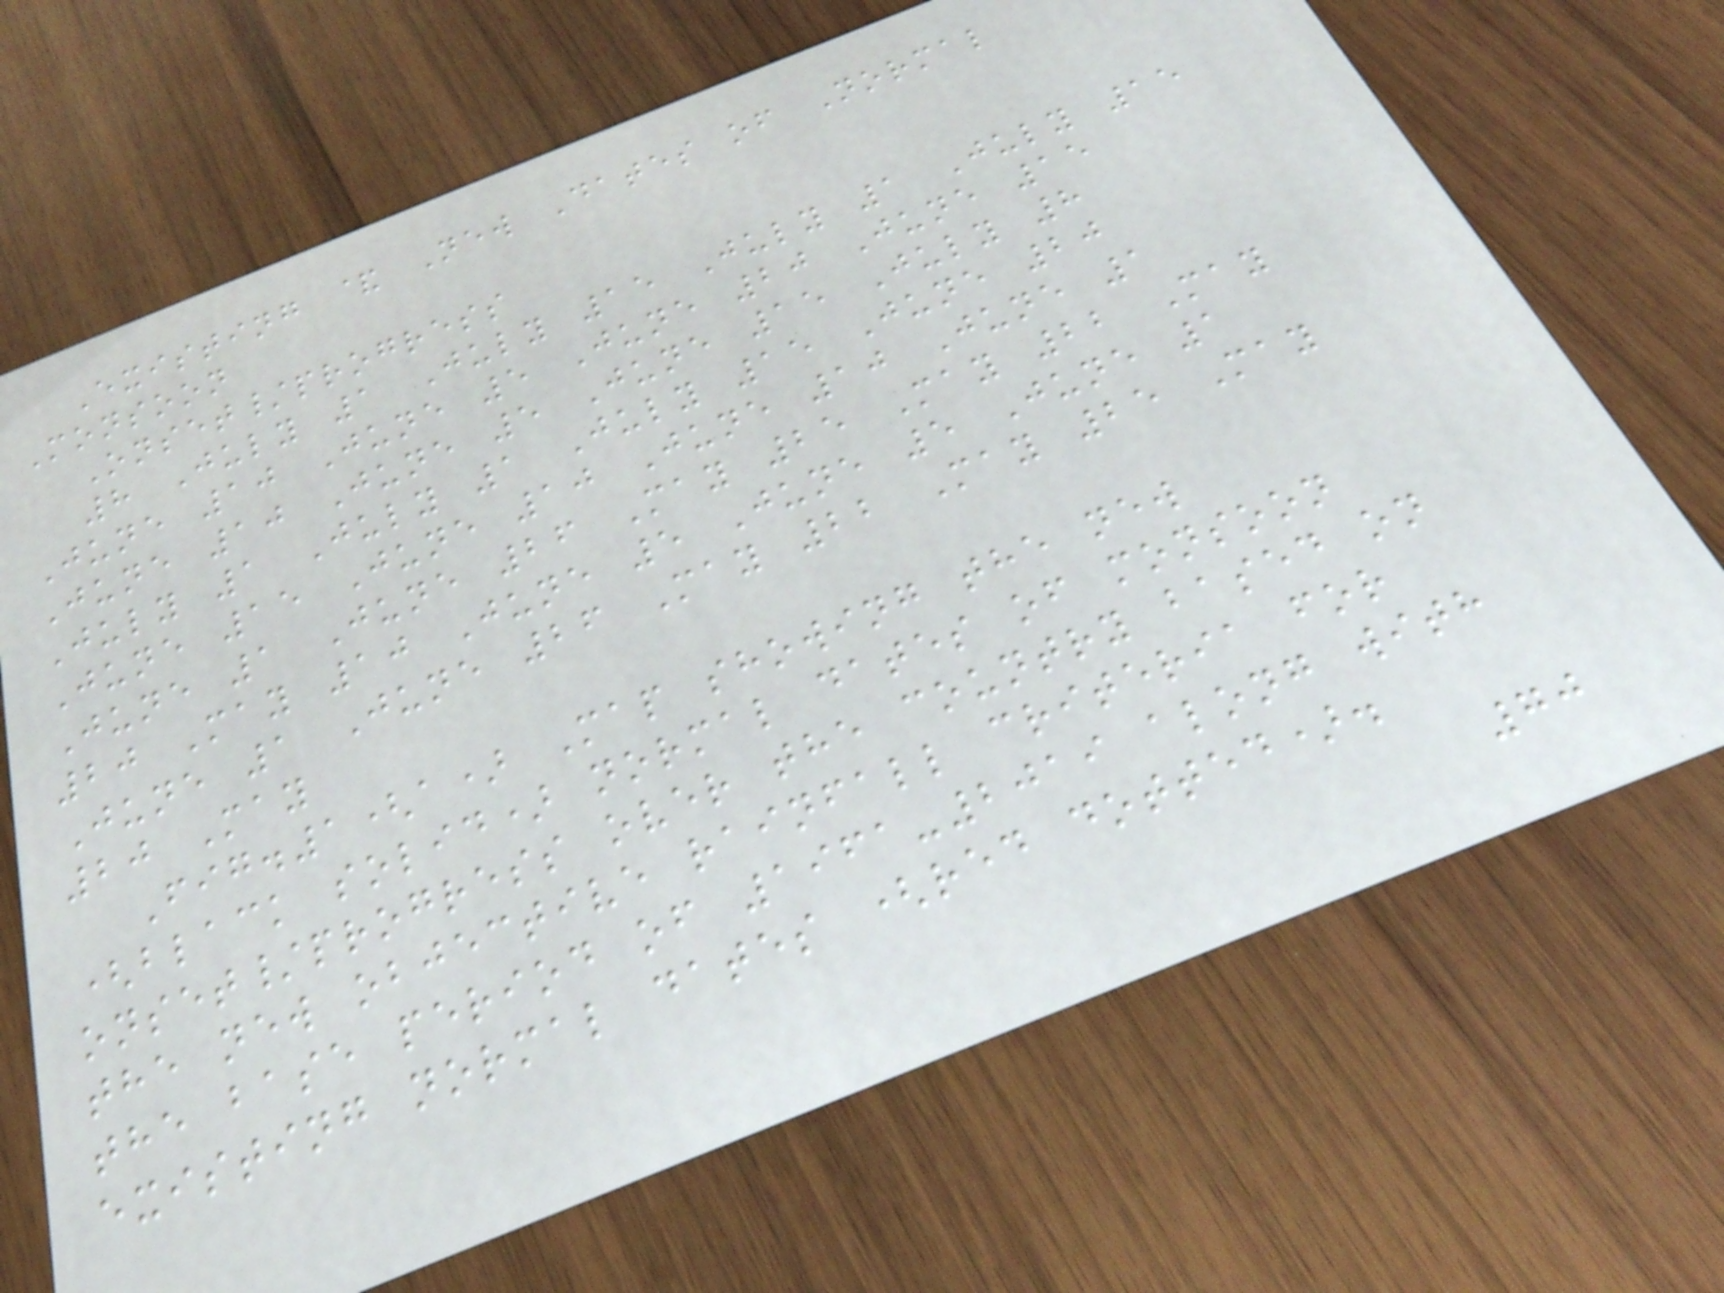Existing & New Dates of Normal
Monsoon
Onset/progress
8 July 1 July 15 July 1 July 15
June 10 June 5 June 20 June 15
June 10 June 5 June 15 July 8
July 1 July 1 July 15 June 20
June 15 June 10 June 10 June 1
June 1 June 26 May 25 May 22 May
20 May 10 June 5 June 5 June 1
June 1 June 26 May 22 May 25 May
20 May
Fig.1(a) Map showing the new
(black solid) normal dates of monsoon
onset/progress over the country based on
the new objective rainfall criteria for
the base period of 1961-2019 along with
existing normal dates (red dotted).
70
